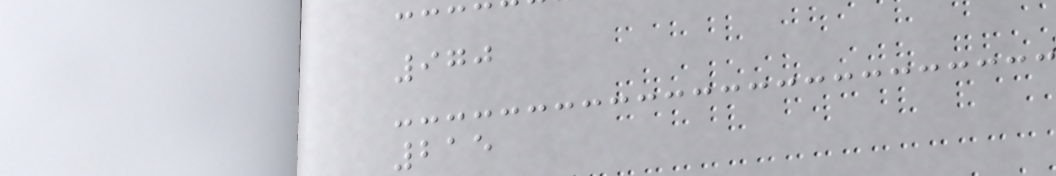970
215
